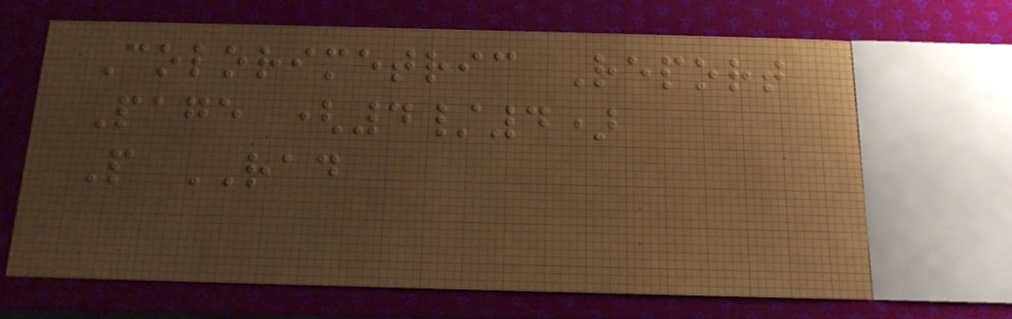Colorimetric Report
Page (4/4)
P RAD
